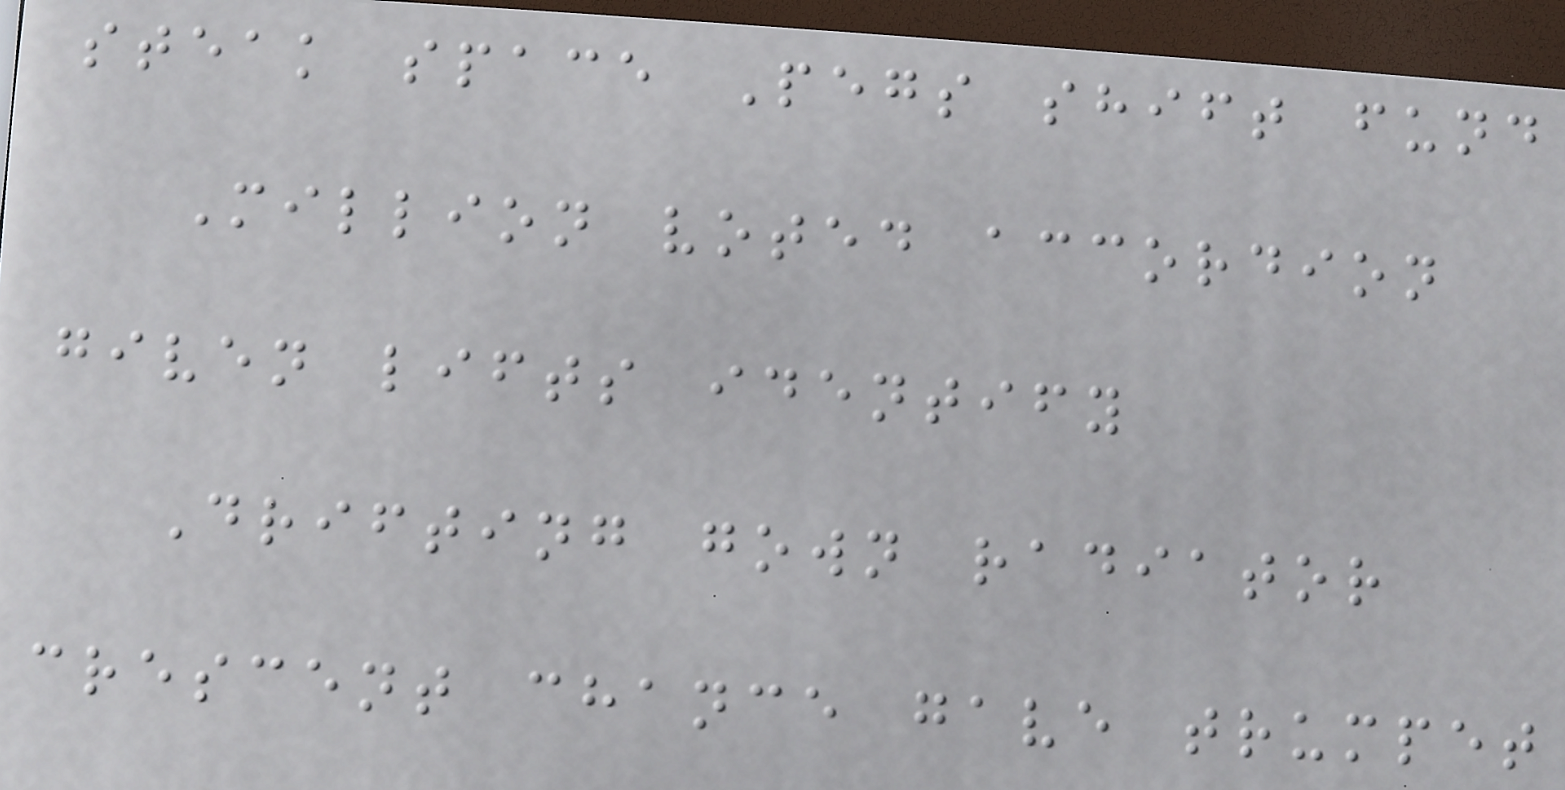steak space Pegs shift fund
Million voted accordion
given lifts identify
Drifting gown radiator
crescent chance gave trumpet
